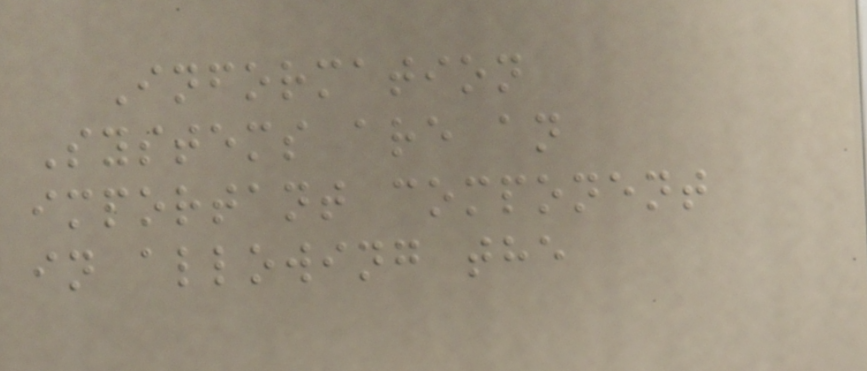Information
Systems are an
important component
in allowing the
